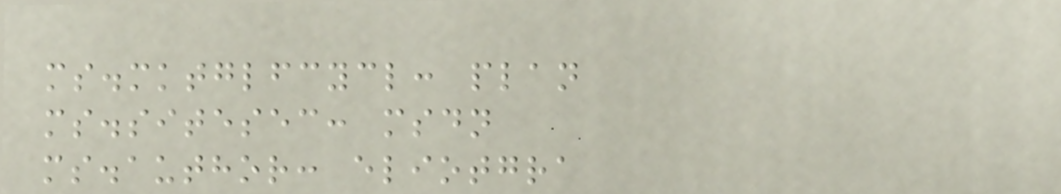ms.mktglfcycl: plan
ms.sitesec: msdn
ms.author: eliotgra
